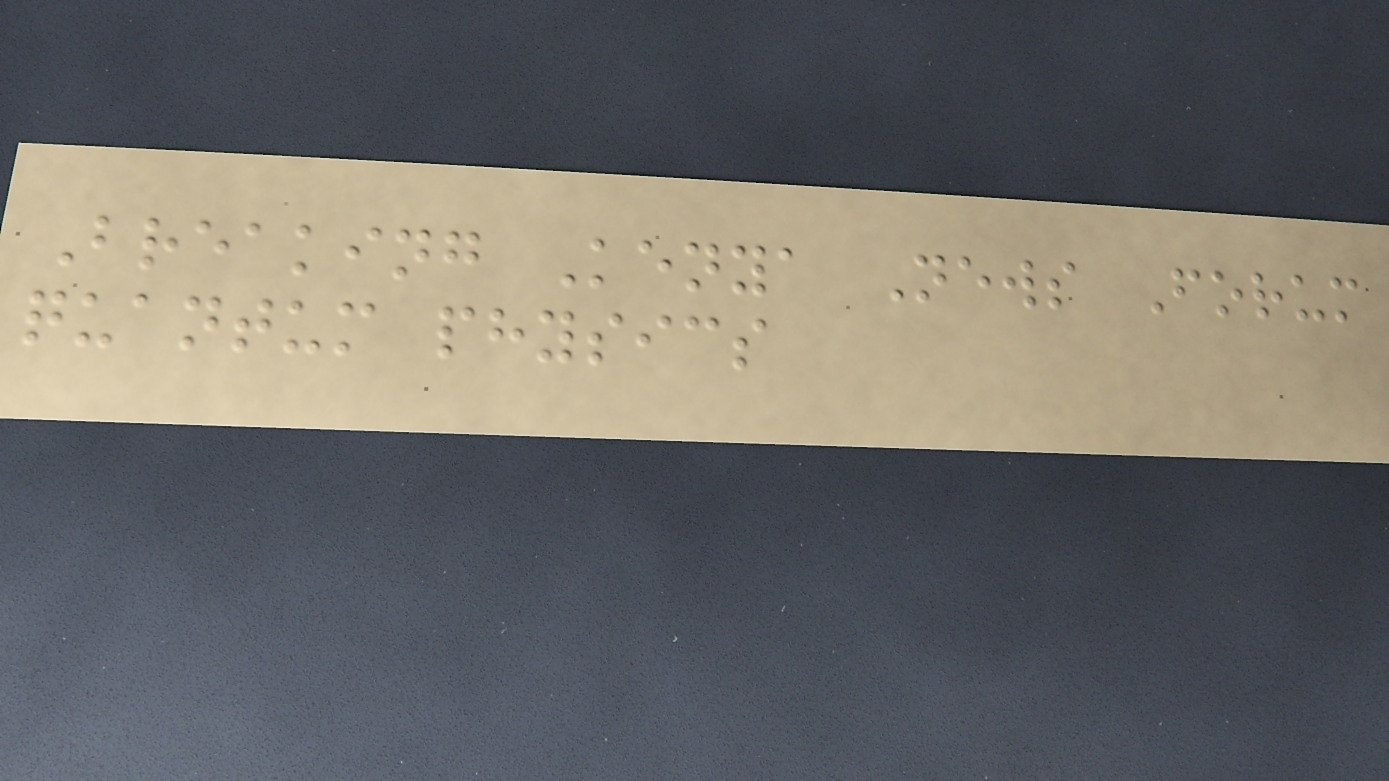Breaking Kenya News Forum
quantum physics
